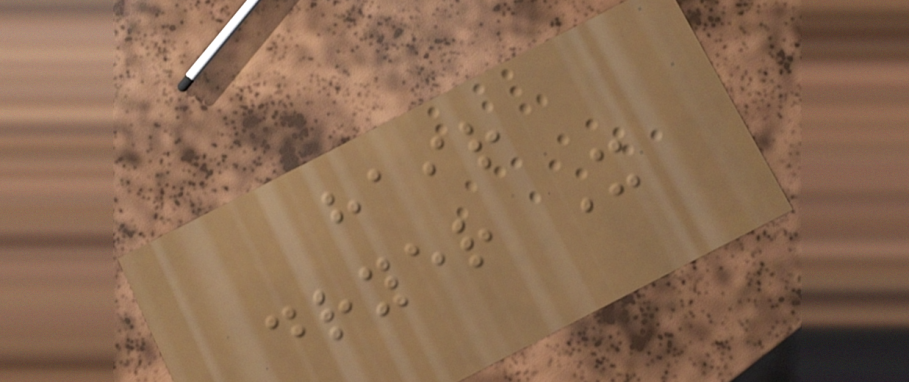hair
dryer X
